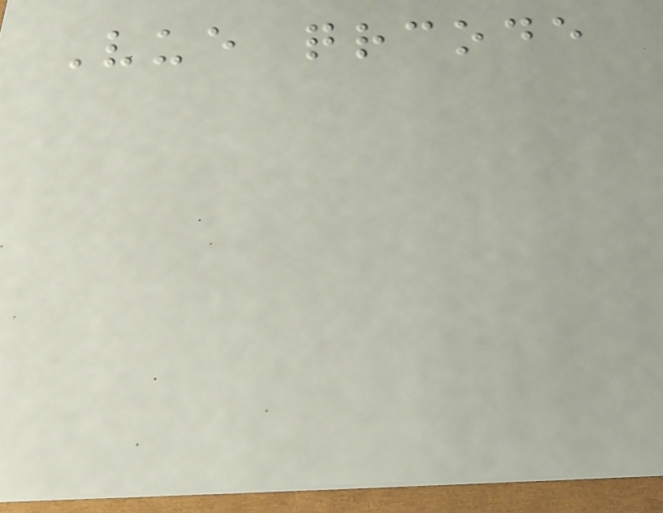Vue qrcode
